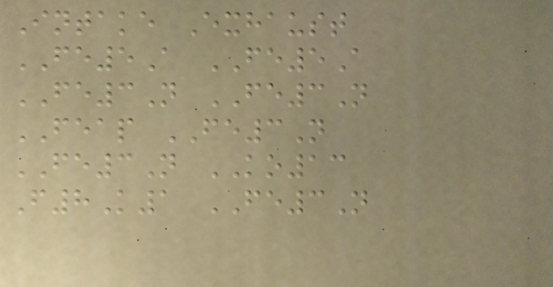Intake Exhaust
FE5A FE5A
FE3N FE3N
FEAP FE3N
FE3N KO13
F8K1 FE3N
